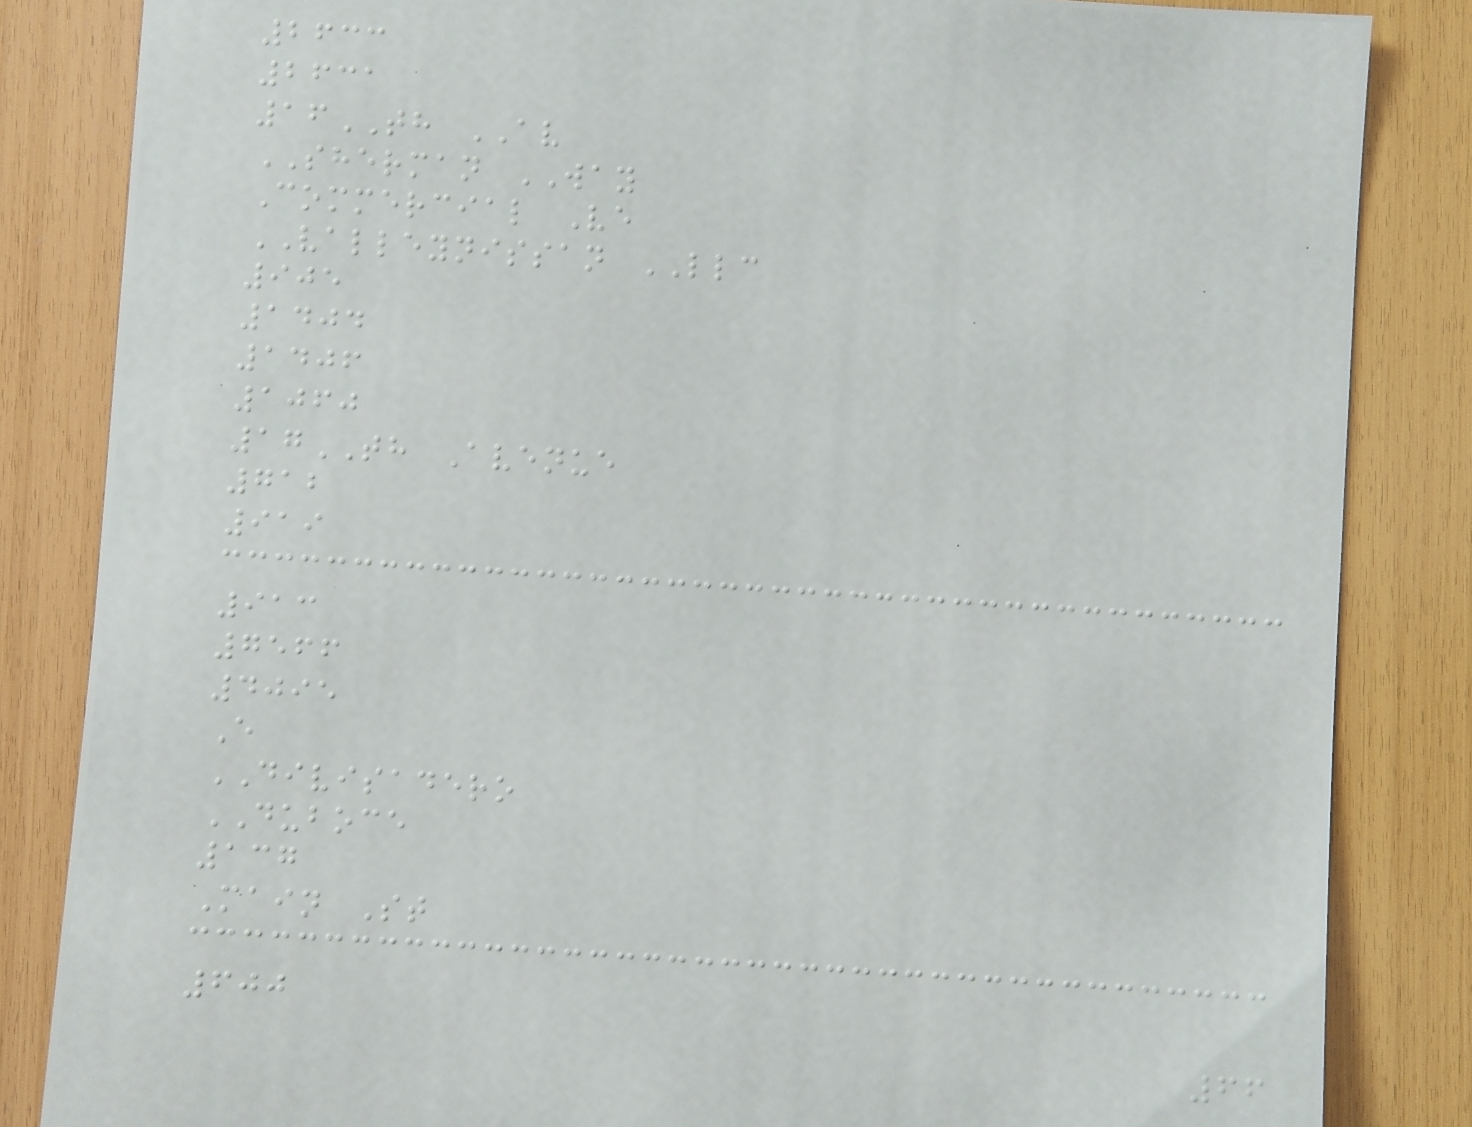2633
2631
16TH AV
SHERMAN WAY
Commercial Ve
VALLEYNISSAN LLC
905
1404
1406
1060
17TH Avenue
712
919
913
7566
4095
E
DIVISADERO
DUBOCE
137
Main St
600
66
